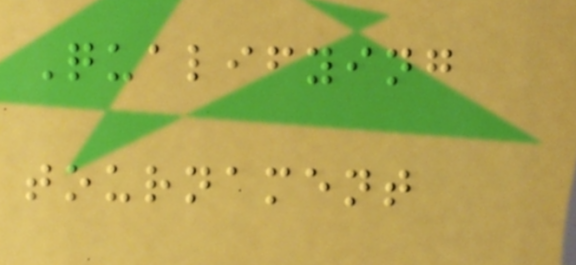Qualifying
tournament
